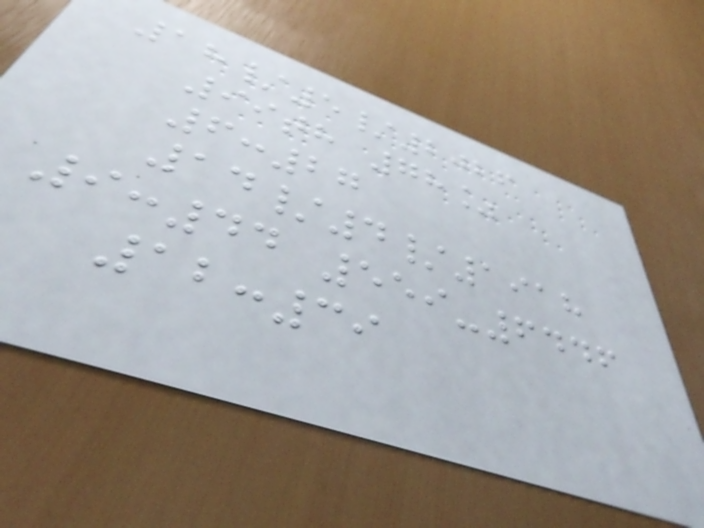18/5/2026
99th 78%
6:27
14/4/1918
9:44 559-6446
12:39
